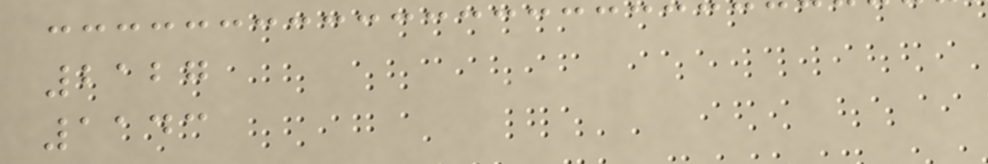2127
1143
